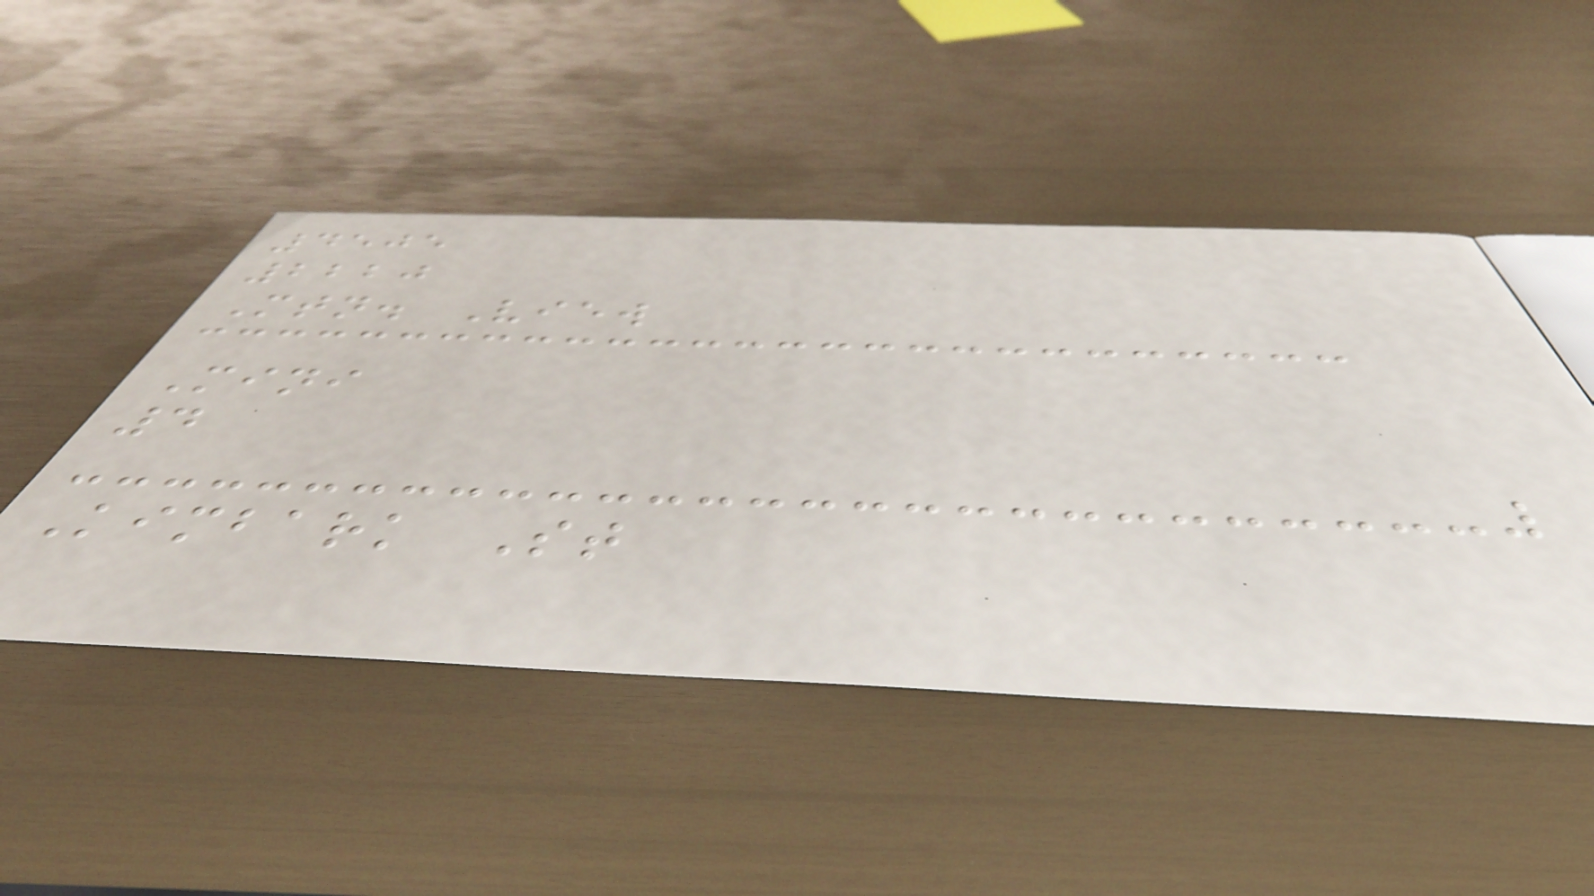4505
2220
Mtn. View
Mini
4
Kimbark St
